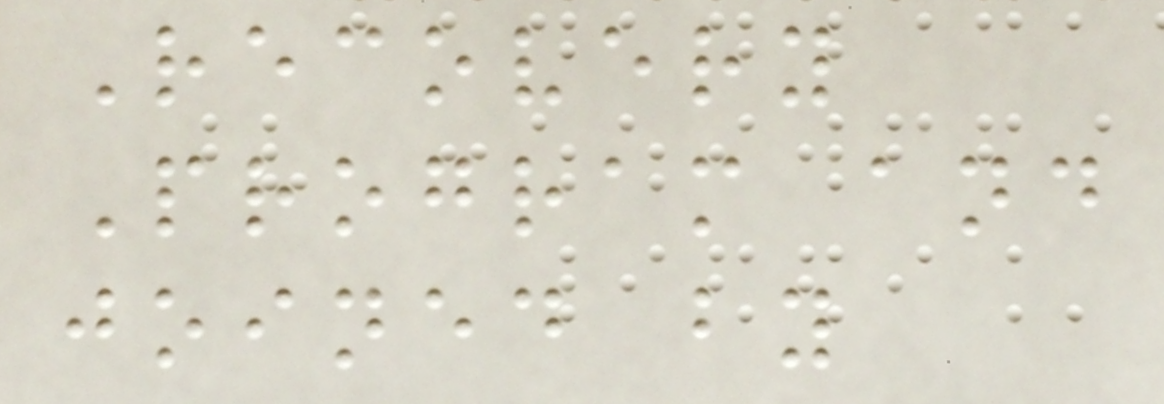Recovery
Program and
joined by
